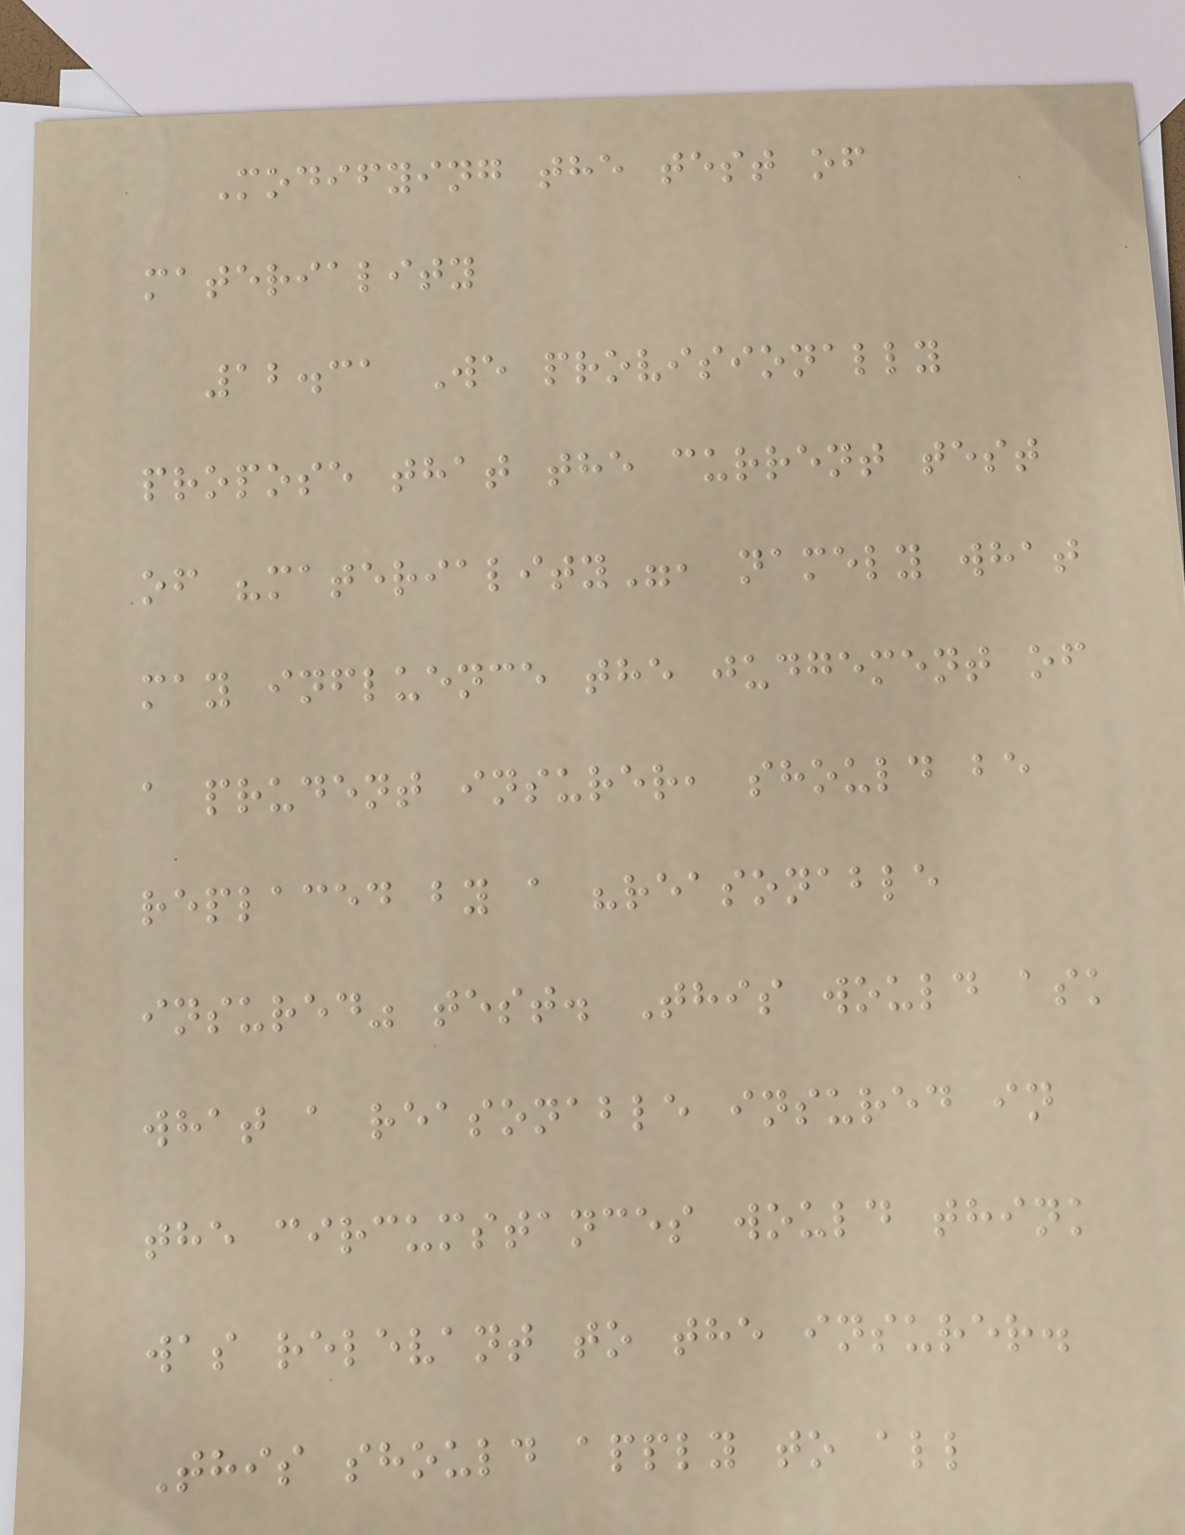Modifying the test of
materiality
12.31 We provisionally
propose that the current test
of "materiality", namely what
may influence the judgement of
a prudent insurer, should be
replaced by a "reasonable
insured" test. This would ask
what a reasonable insured in
the circumstances would think
was relevant to the insurer.
This should apply to all
